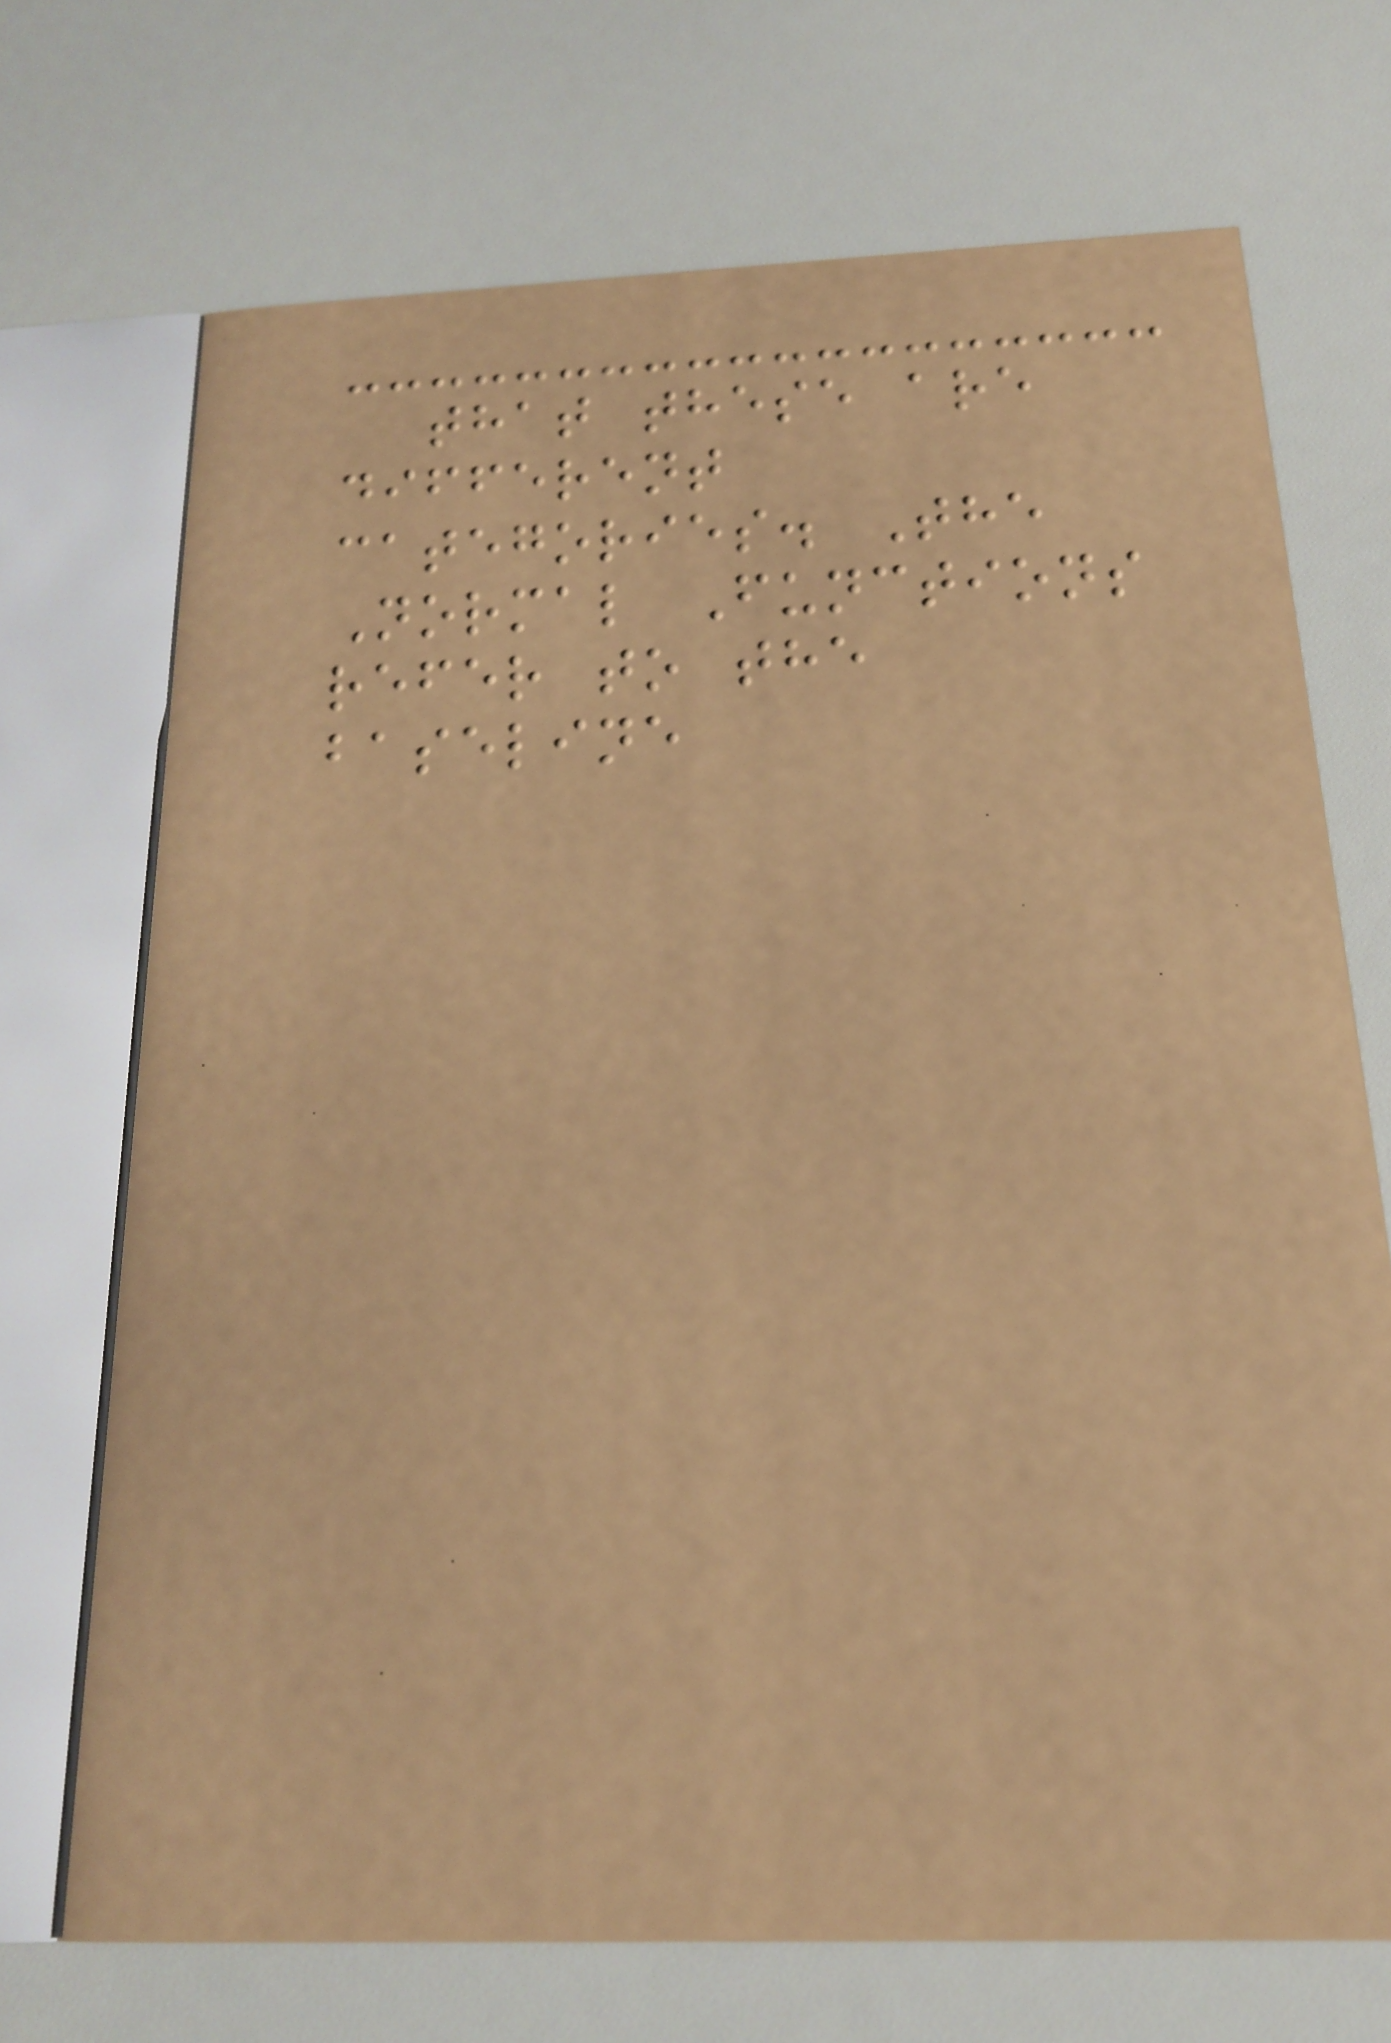that these are
different
categories. The
Normal Functions
refer to the
baseline
